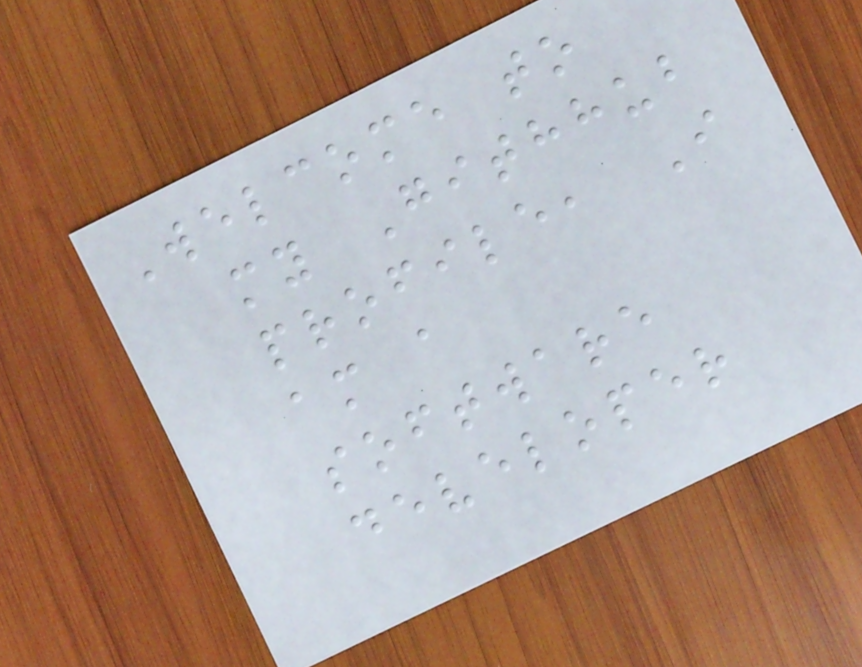Welcome to
my Githhub
profile, I
am a
software
developer
